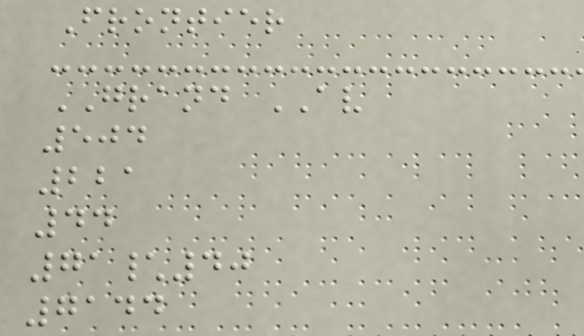Frontier
GRAND AV
504
221
44
71\40
7144
